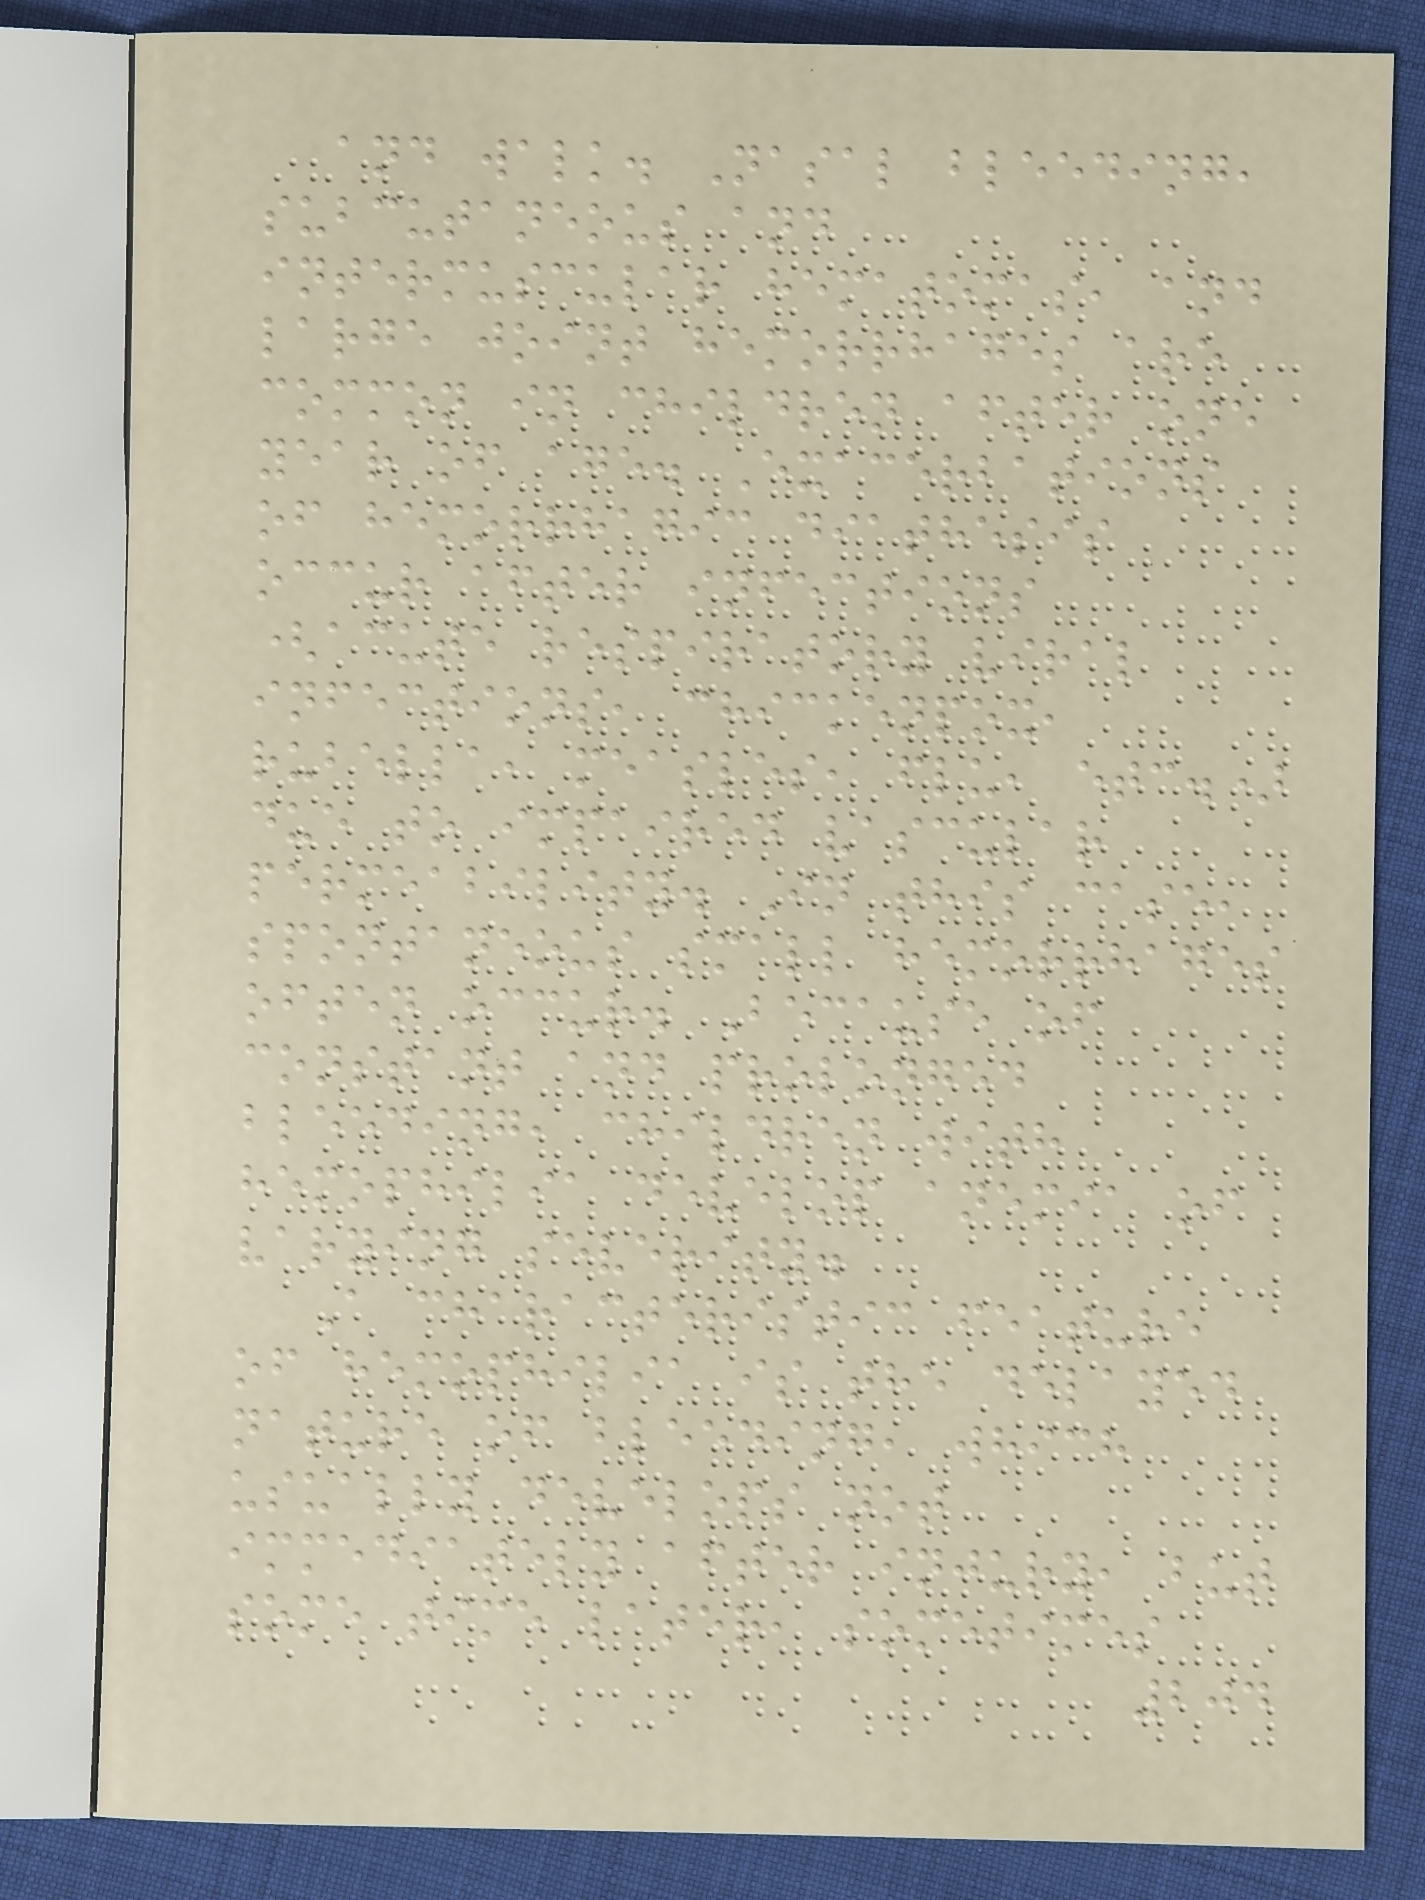and walk. Nasal bleeding,
subcutaneous and
intermuscular hematomas, and
large joint hemorrhages are
common in children after one
year of age. Exacerbations
of hemorrhagic diathesis
occur after infections
(acute respiratory viral
infections, chickenpox,
rubella, measles, flu, etc.)
due to impaired vascular
permeability. In this case,
spontaneous small hemorrhages
often occur. Because of
constant and prolonged
bleeding, children with
hemophilia develop anemia of
varying severity.
A characteristic feature
of hemophilia is the delayed
nature of bleeding, which
usually develops not
immediately after injury, but
some time later, sometimes
204
